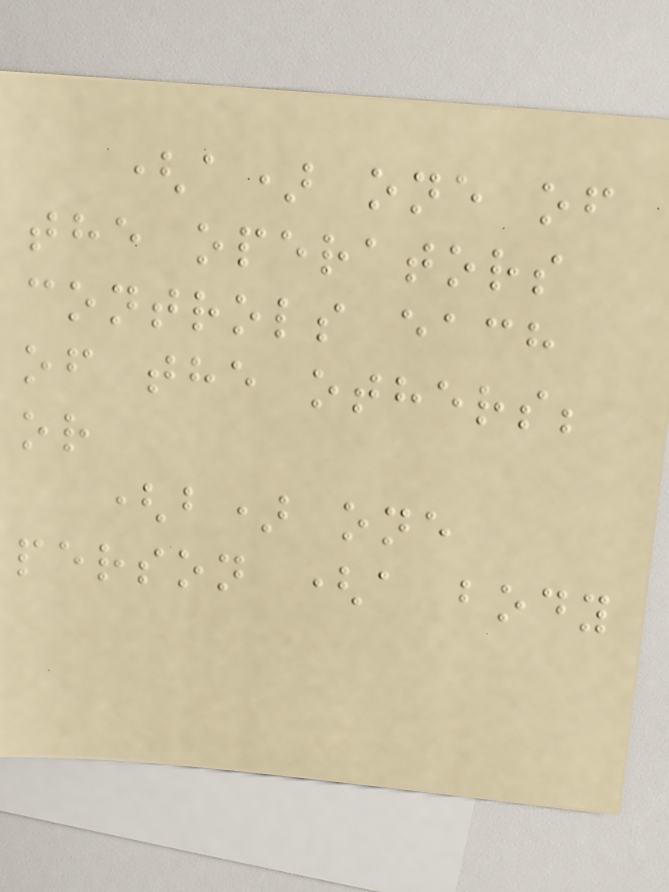(a) one of
the operators
controls each
of the others;
or
(b) one
person (a body
